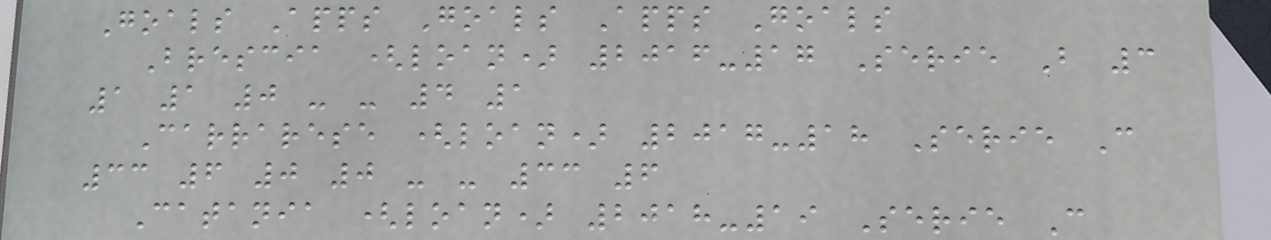Goals Apps Goals Apps Goals
Brescia (loan) 2016-17 Serie B 3
1 1 0 - - 4 1
Carrarese (loan) 2017-18 Serie C
33 6 0 0 - - 33 6
Catania (loan) 2018-19 Serie C
